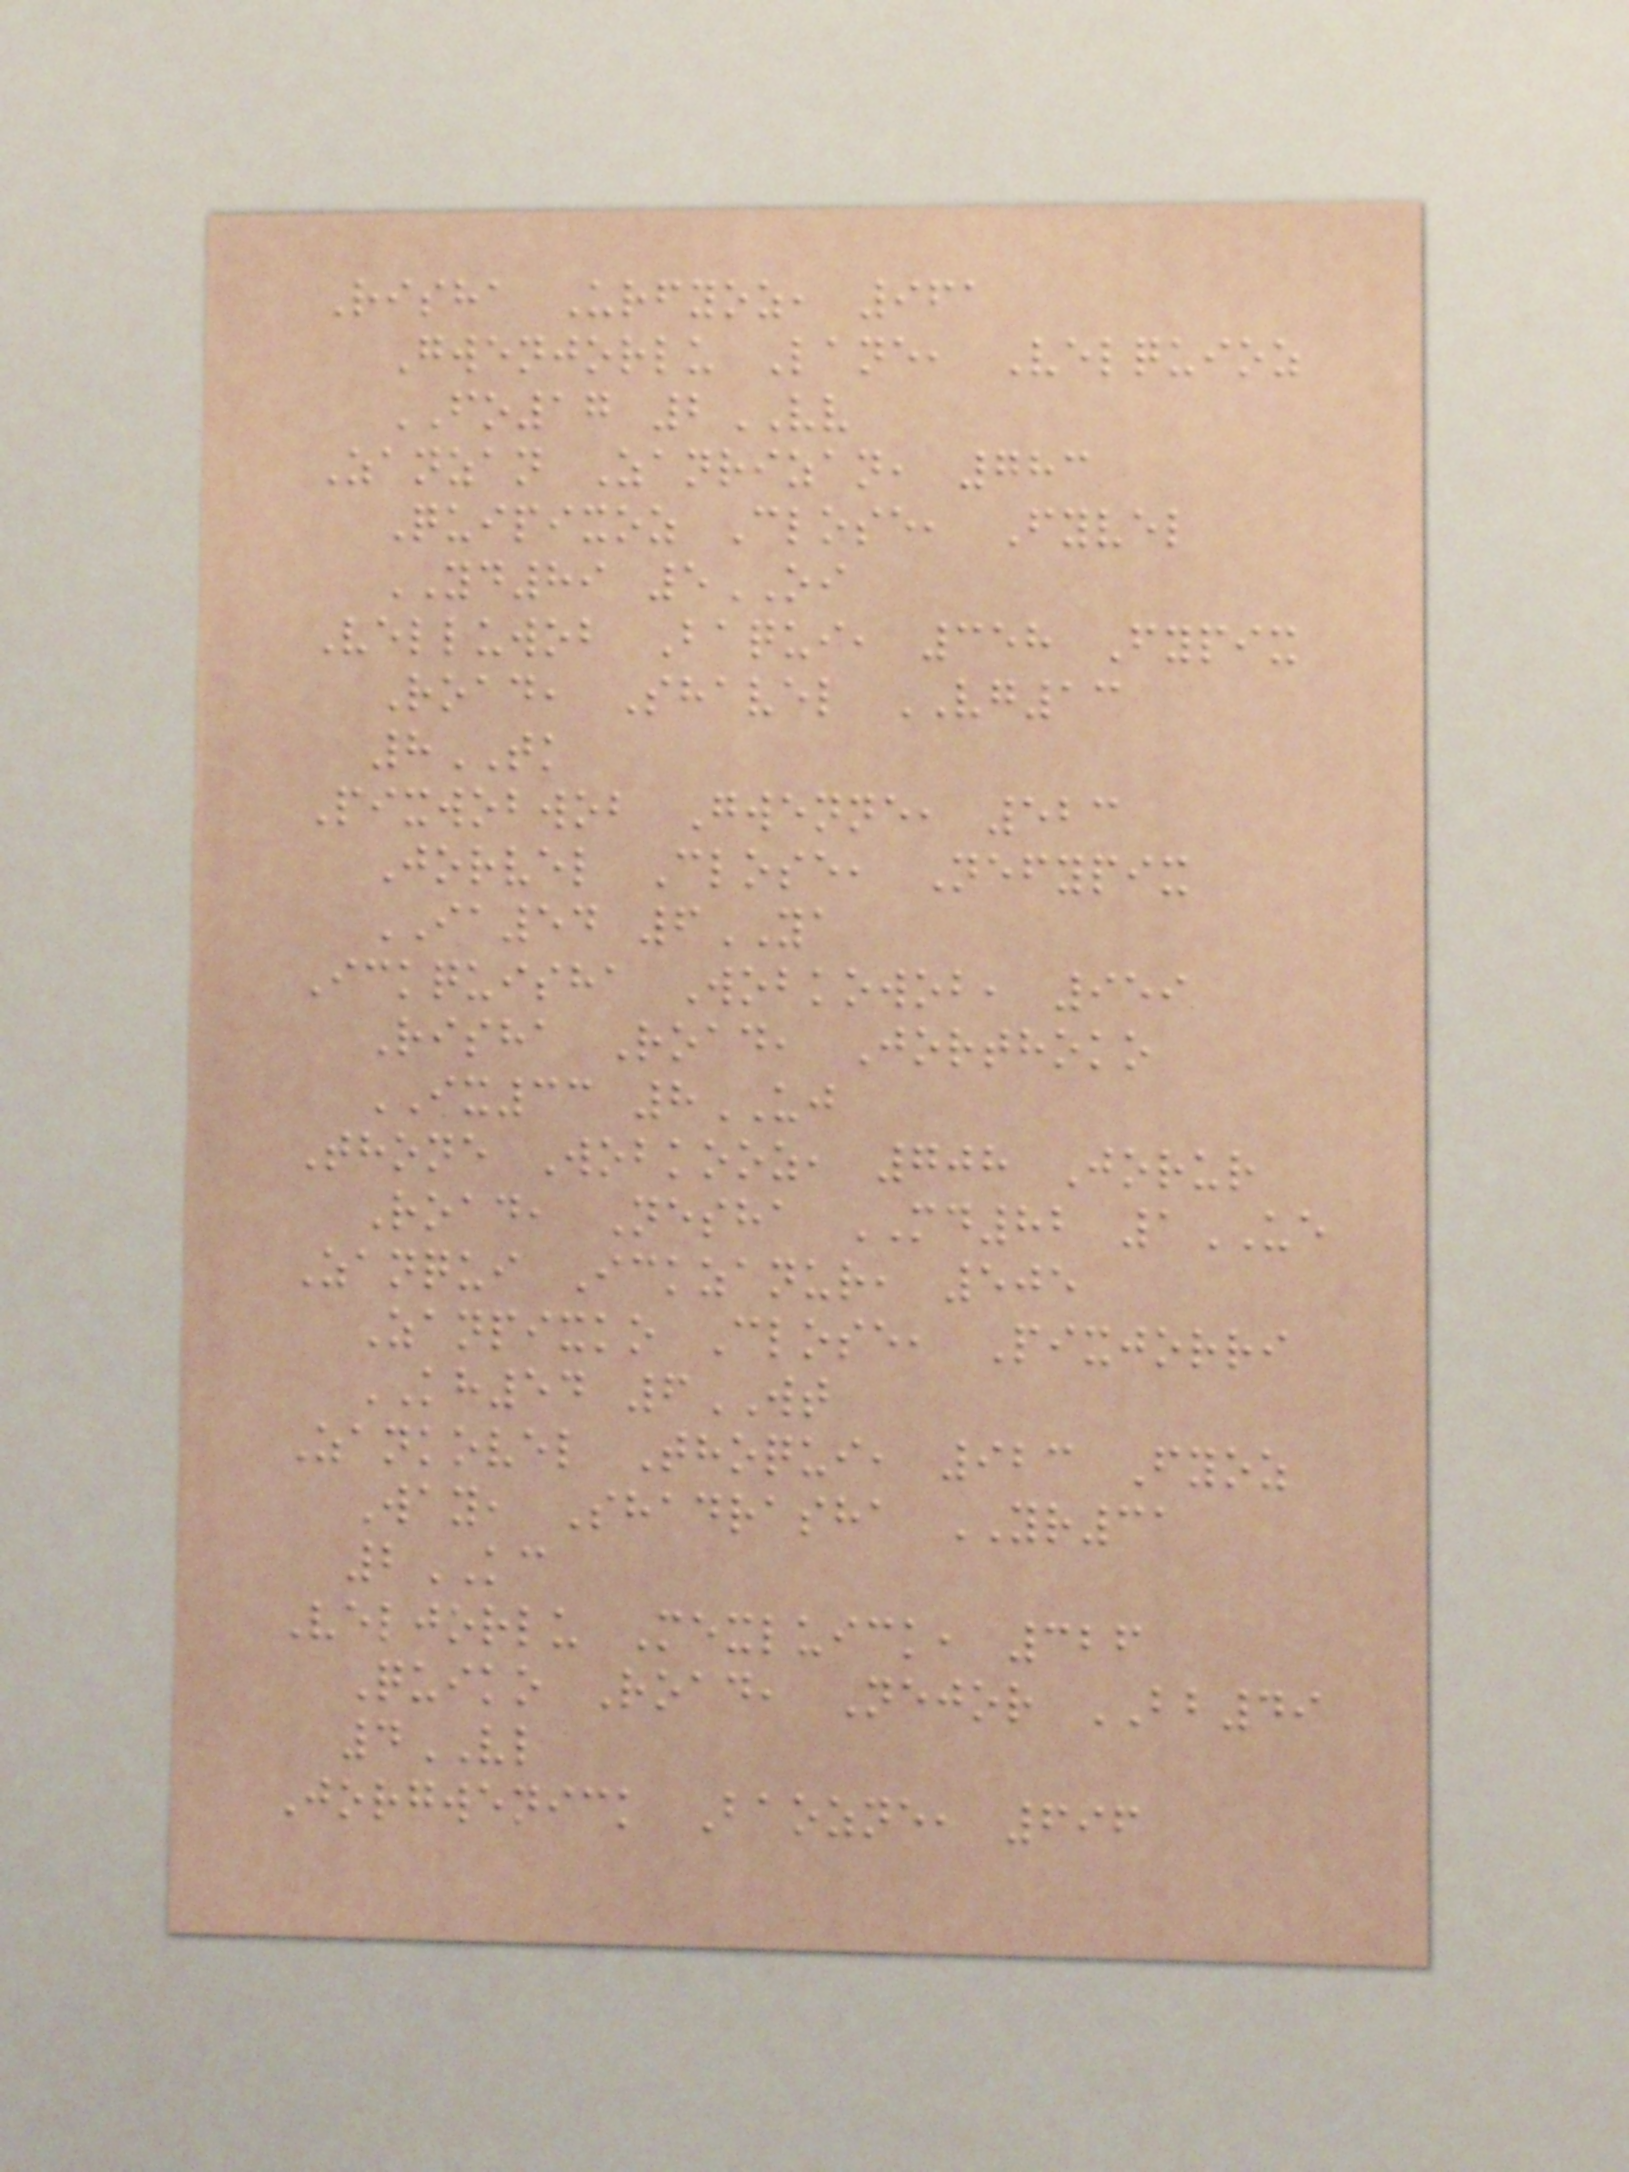Risha Urfyoz, 961
Gwenjorlu Lane, Velquioz
FO17 2VV
Zanzan Zanrizan, 783
Quipixoz Close, Fyvel
YD89 5OI
Velluwob Baqui, 358 Fypix
Road, Shavel VG13
8TK
Pixwobwob Gwenne, 523
Jorvel Close, Nefypix
IA54 6YA
Ickquisha Wobkowob, 959
Risha Road, Jorthoko
IX33 8UJ
Thone Wobkooz, 708 Jorur
Road, Nesha MD82 1UE
Zanqui Ickzanur, 505
Zanpixko Close, Pixjorri
KH54 6WT
Zankovel Thoqui, 923 Fyoz
Way, Shadrasha YR31
2KC
Veljorlu Mexluick, 326
Quiko Road, Nejor BB49
4VL
Jorgwenick Baozne, 696
